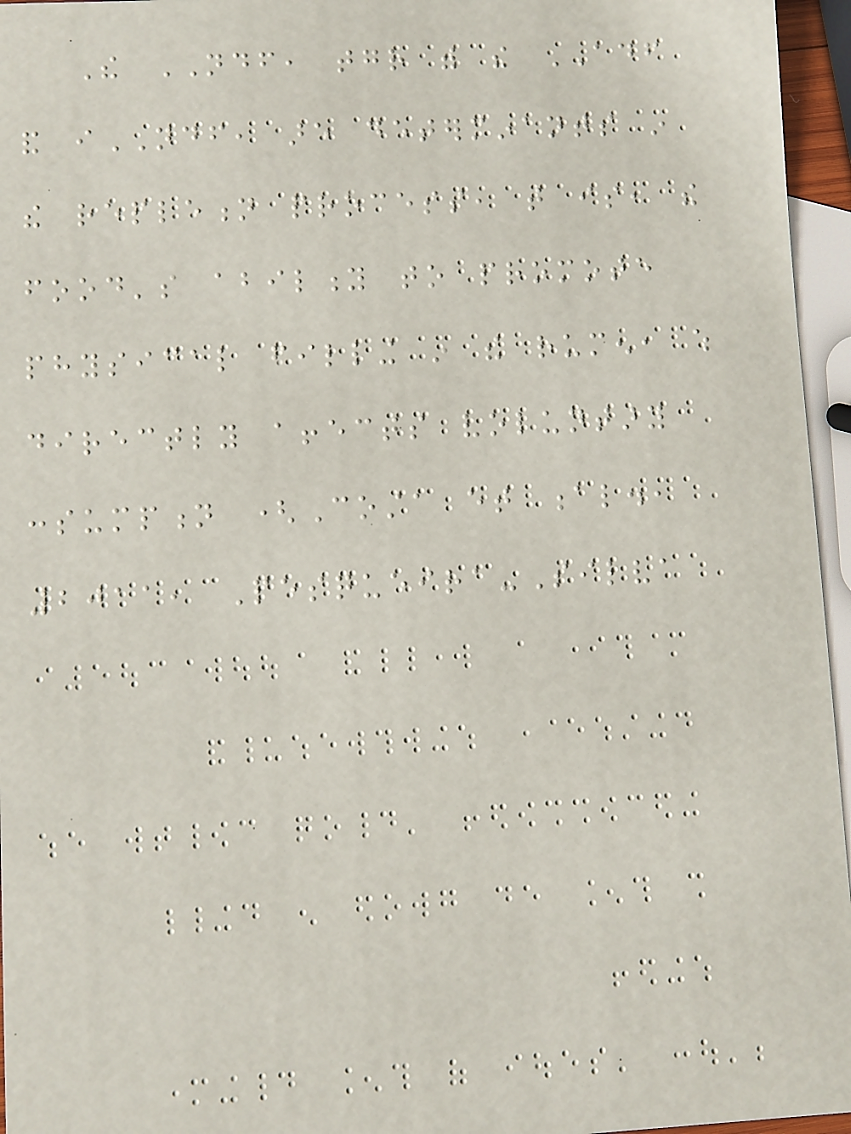The NDF, together with the ADF
and iNDF, are determinants in
the repletion process, that is, the
food's ability to promote
physical filling in the rumen, which
directly affects voluntary
consumption (Costa et al.,
2011, Pesqueira-Silva
